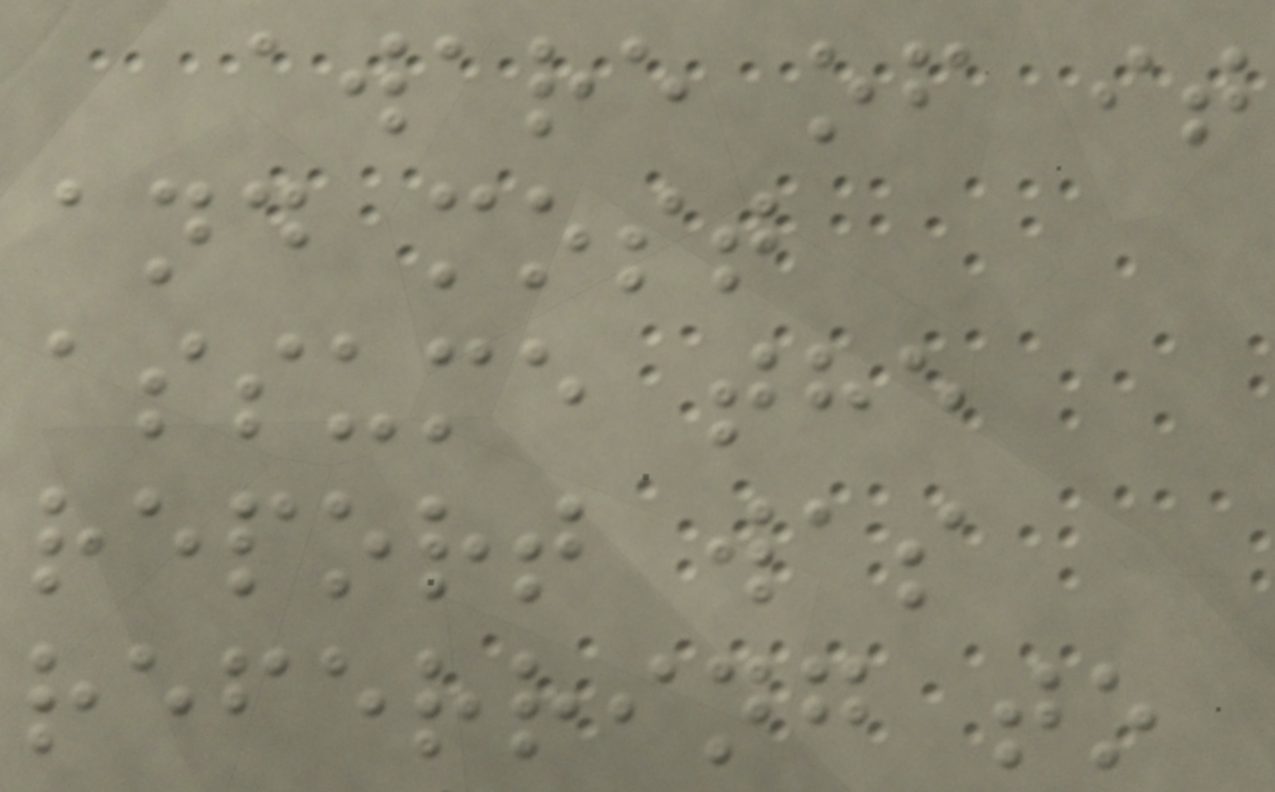aware of it
and most
assume the
report was
referring to
